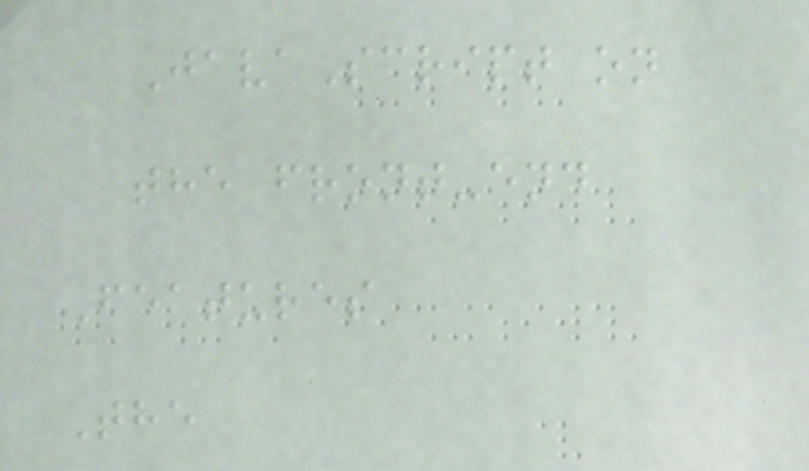JavaScript on
the front-end
Features
The
